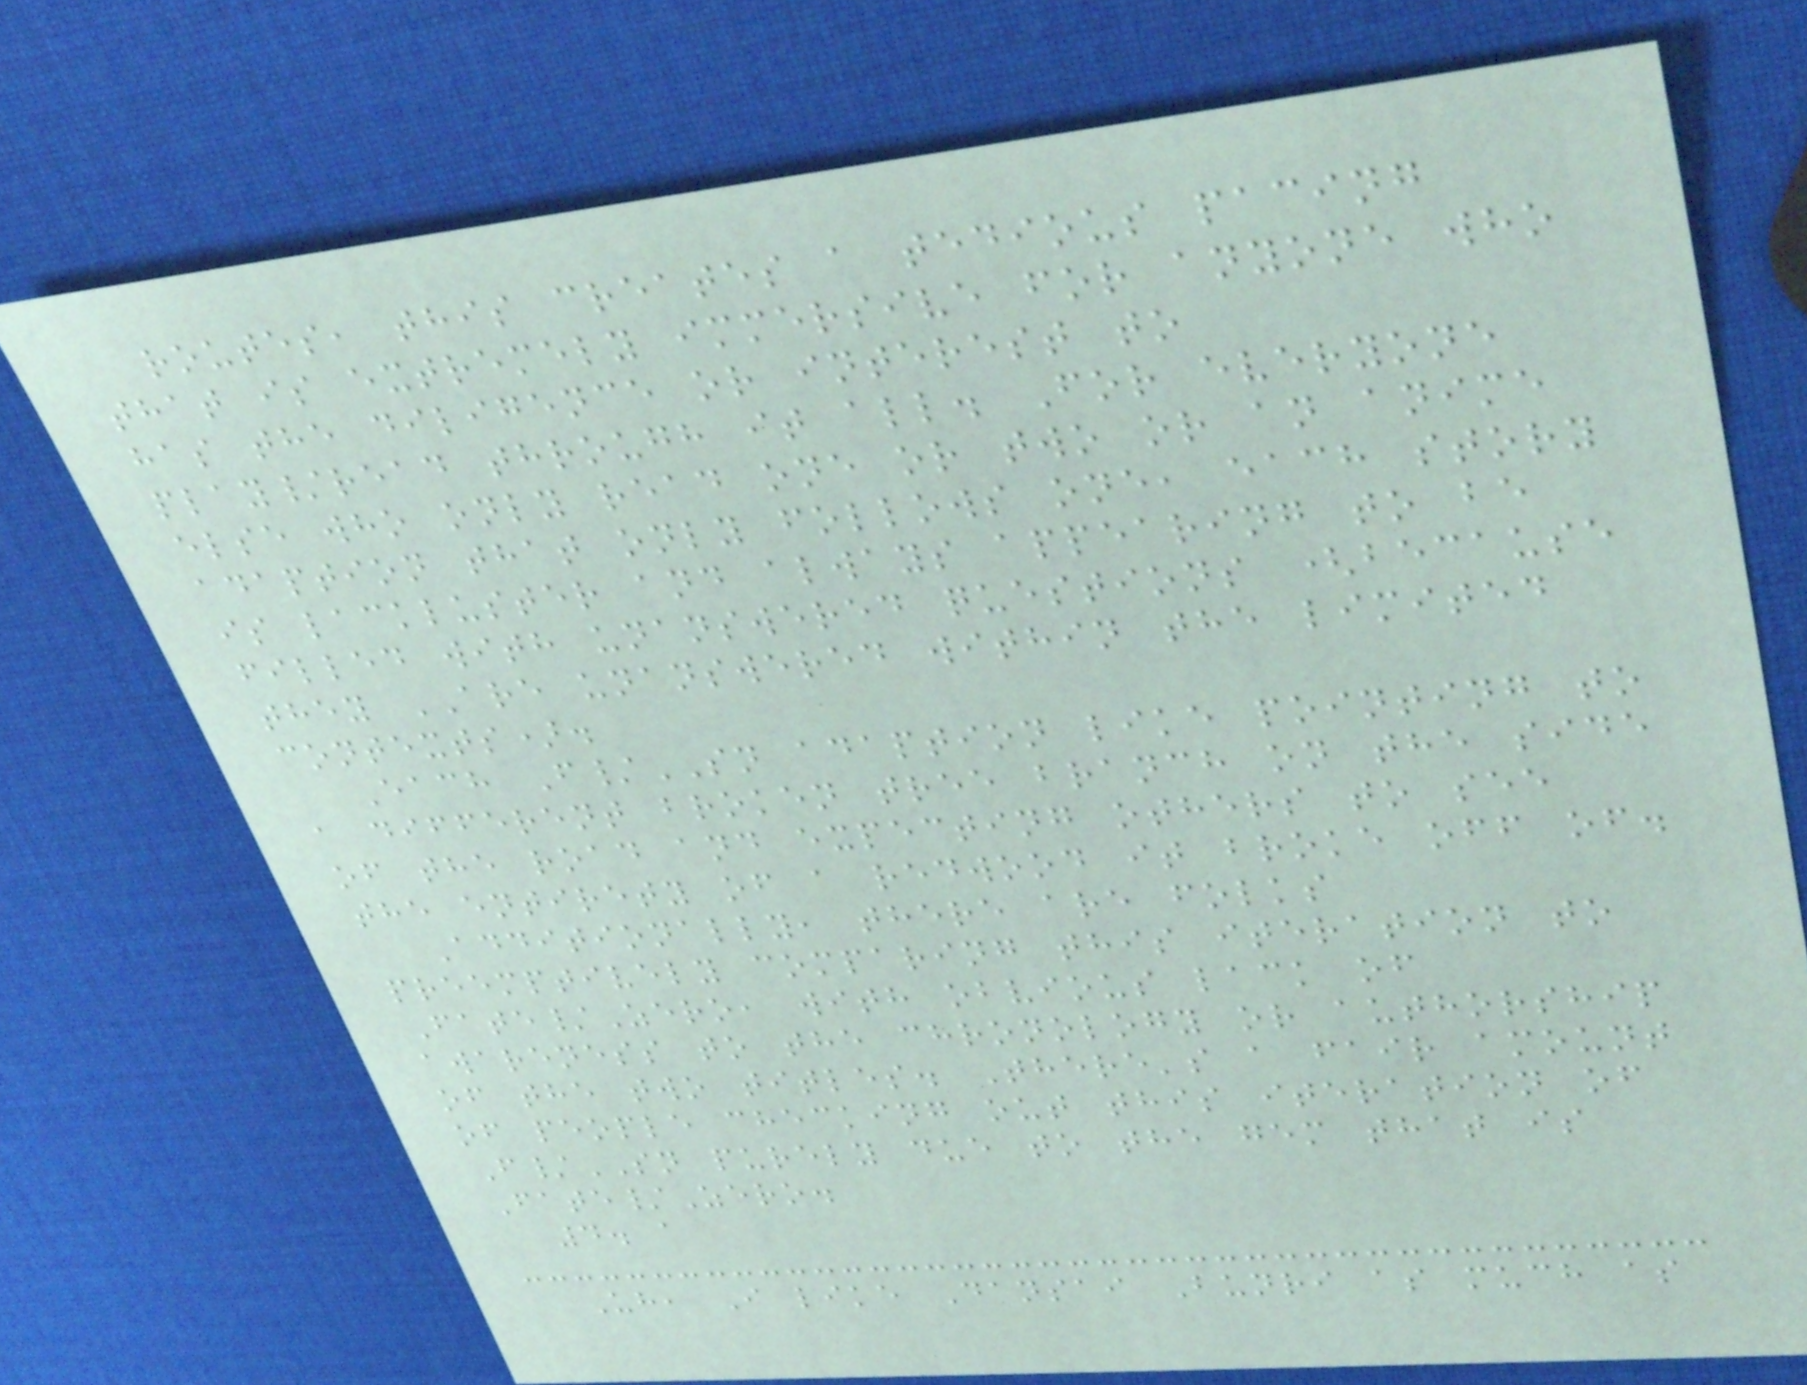routes, this creates a tedious pacing
that is extremely immersive for anyone who
has the diligence or interest to
play/read through it all. For everyone
else who only read one or two or an anime
adaption that only follows one, each story
is lackluster and always appearing to be
filled with unanswered questions (because
they ARE unanswered within the limited
contexts).
Each F/SN adaption like pointing to
a different broken tree branch on the side
of the road and expecting others to see
the entirety of a redwood it broke off of.
Additionally, there are folks
preemptively comparing this iteration to
Fate/Zero, with obvious lack of
awareness to the chronology or authorship
of the two titles. There's a fair amount
of people checking out this iteration of
F/SN purely due to the gem that is
Fate/Zero.
4. a
Uh, I like Dansai Bunri as much as
